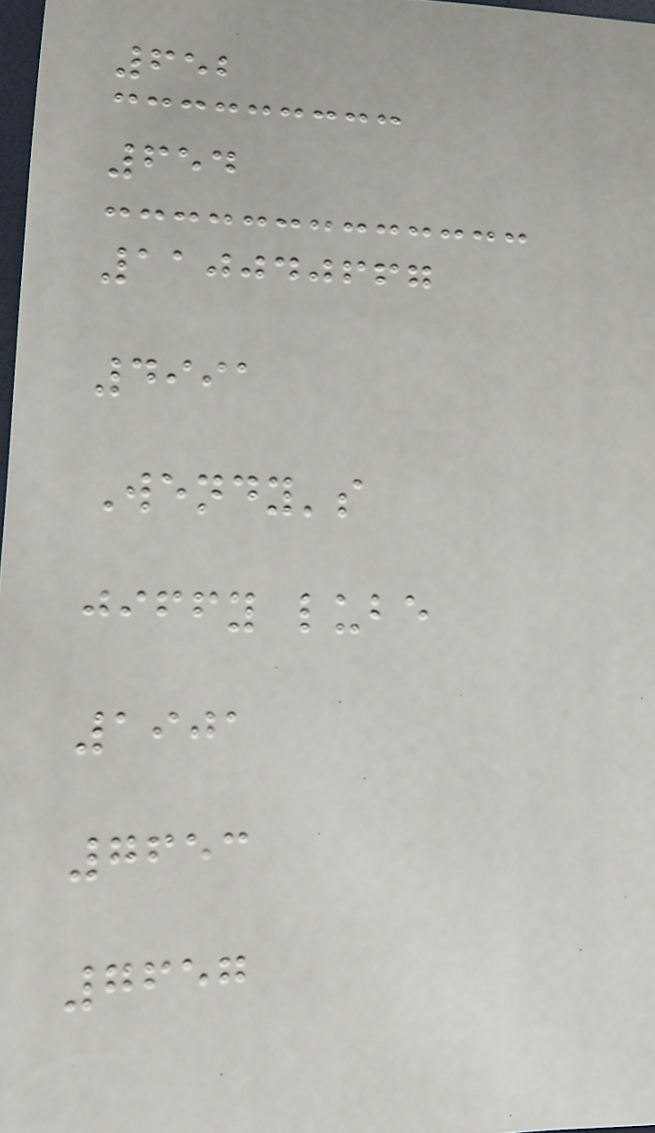652
654
110040667
4991
Wendy's
jiffy lube
1901
7653
7657
